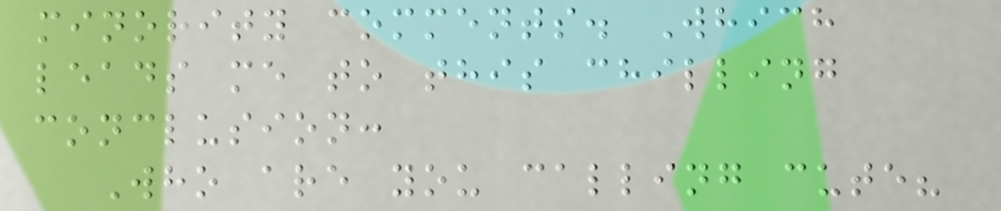minority comments. Which
leads me to this chilling
conclusion:
Who are you calling cute?
